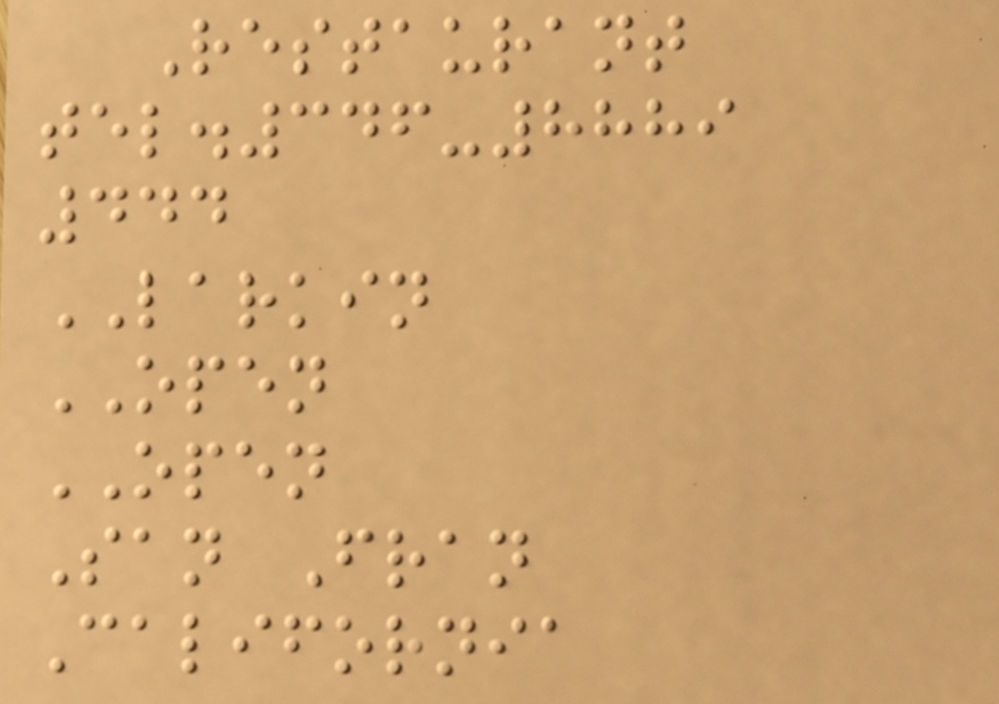Restaurant
tel.346-8889
444
LARKIN
OPEN
OPEN
San Fran
California
